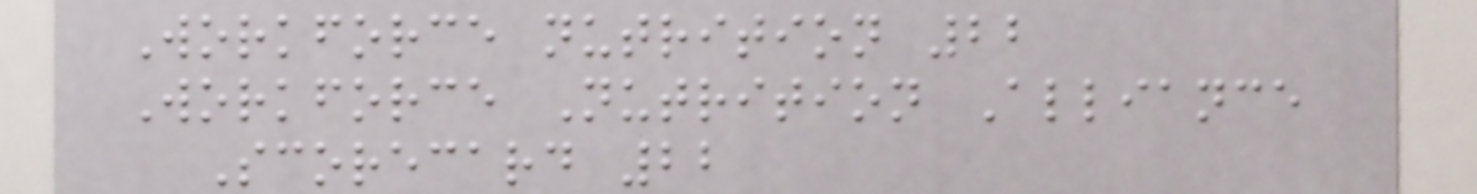Workforce nutrition 22
Workforce Nutrition Alliance
Scorecard 22
